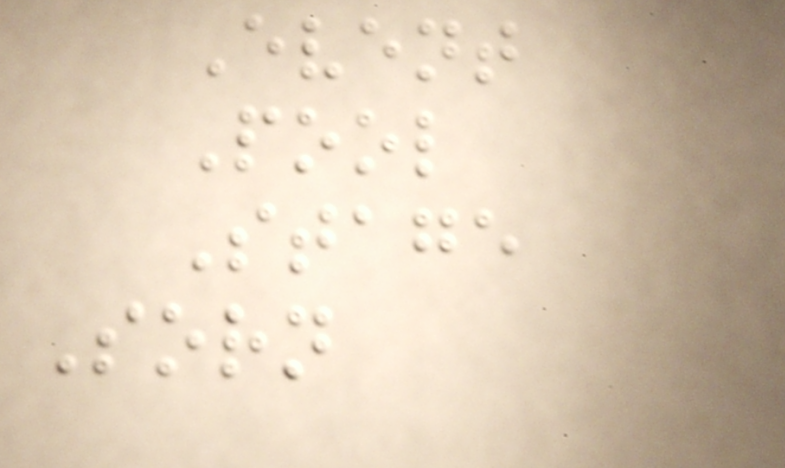Event
Pool
Stage
Sorn
